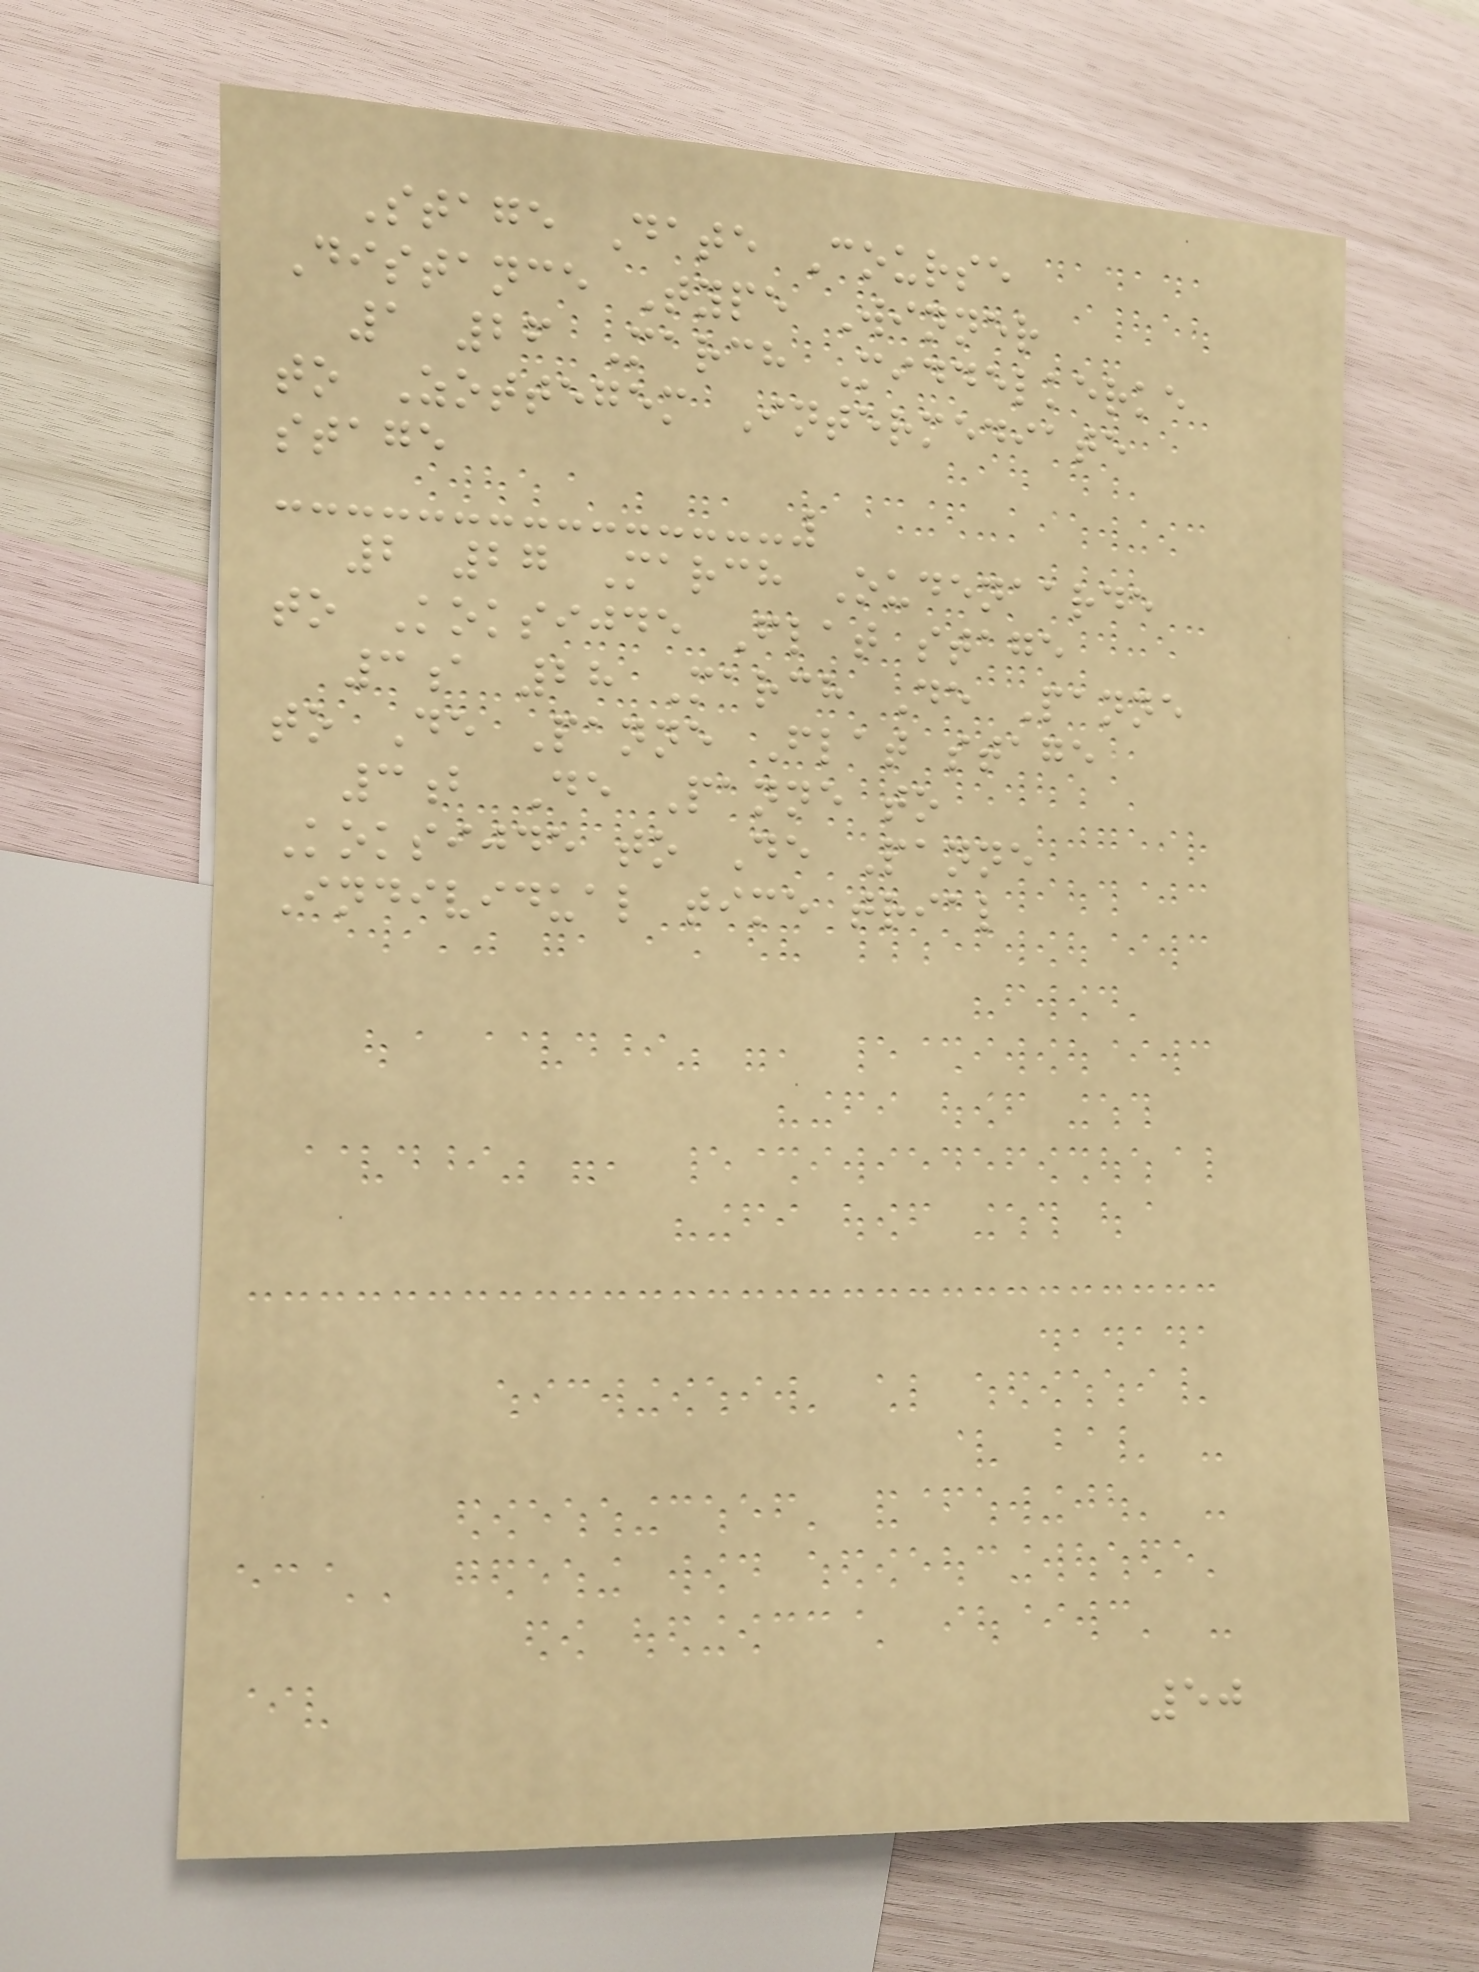Stage Date Course
Distance Type Winner
1 26 March Middelkerke
to Zottegem Intermediate
stage
2 27 March Oudenaarde
to Koksijde Flat stage
3a 28 March De Panne
to De Panne Flat stage
3b De Panne to
Koksijde to De Panne
Individual time trial
50
